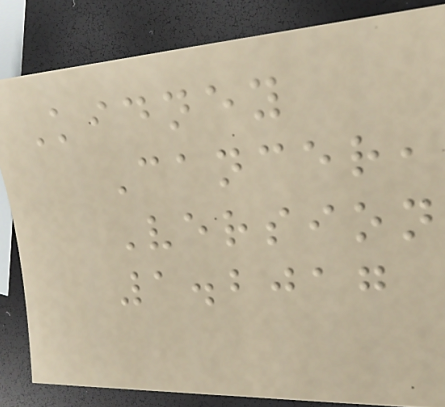Kidney
Cancer,
Version
1.2017
